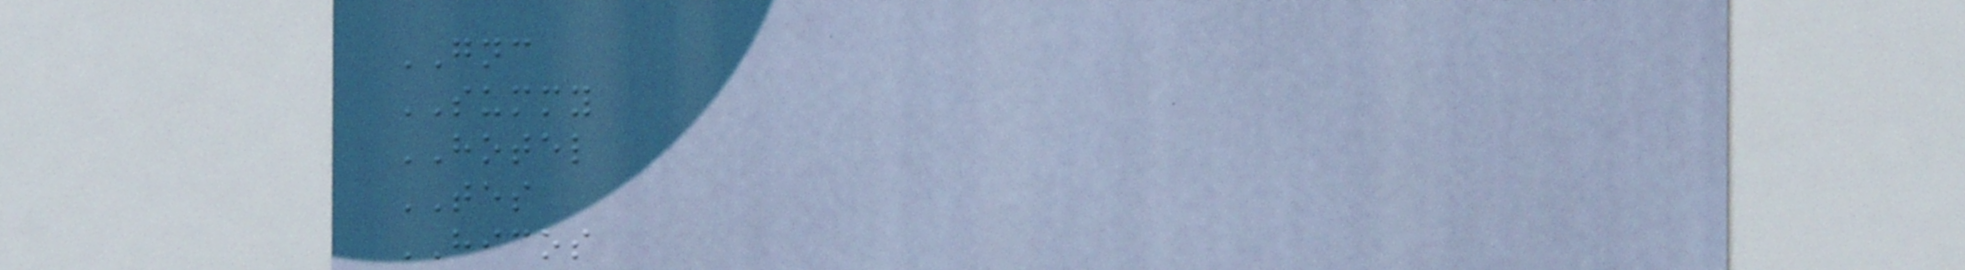GNC
SUMMY
HOTEL
TES
HICOS
